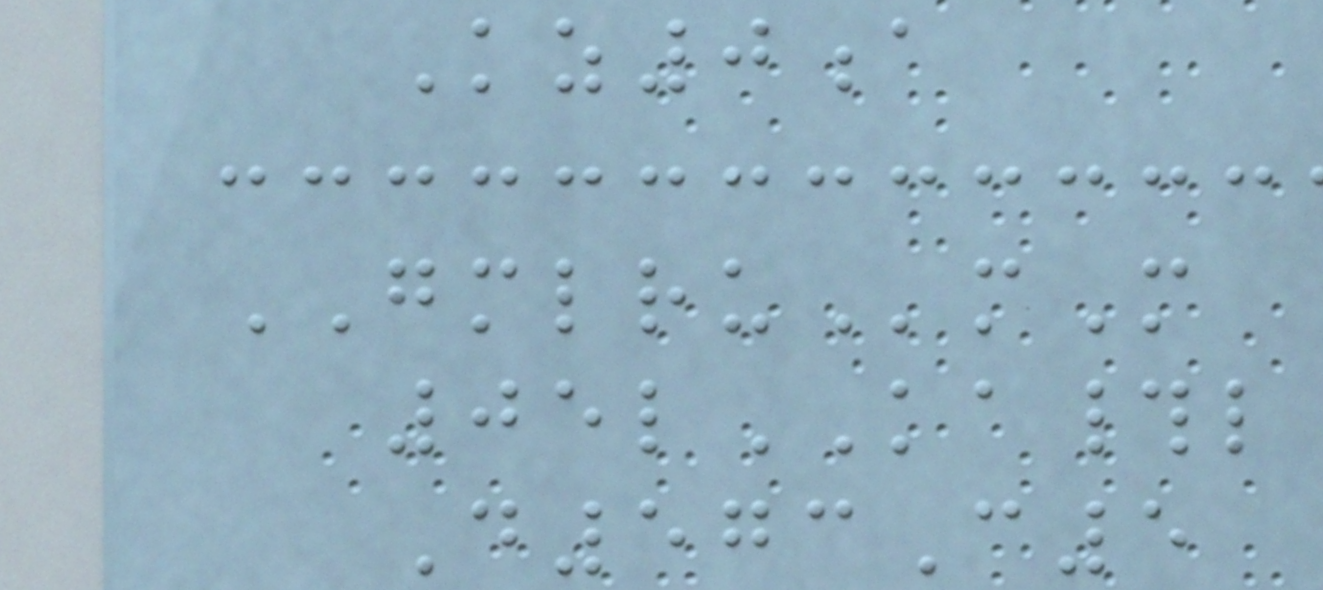Kz0a
GMLRUmM
05lKA#l
D573C5
